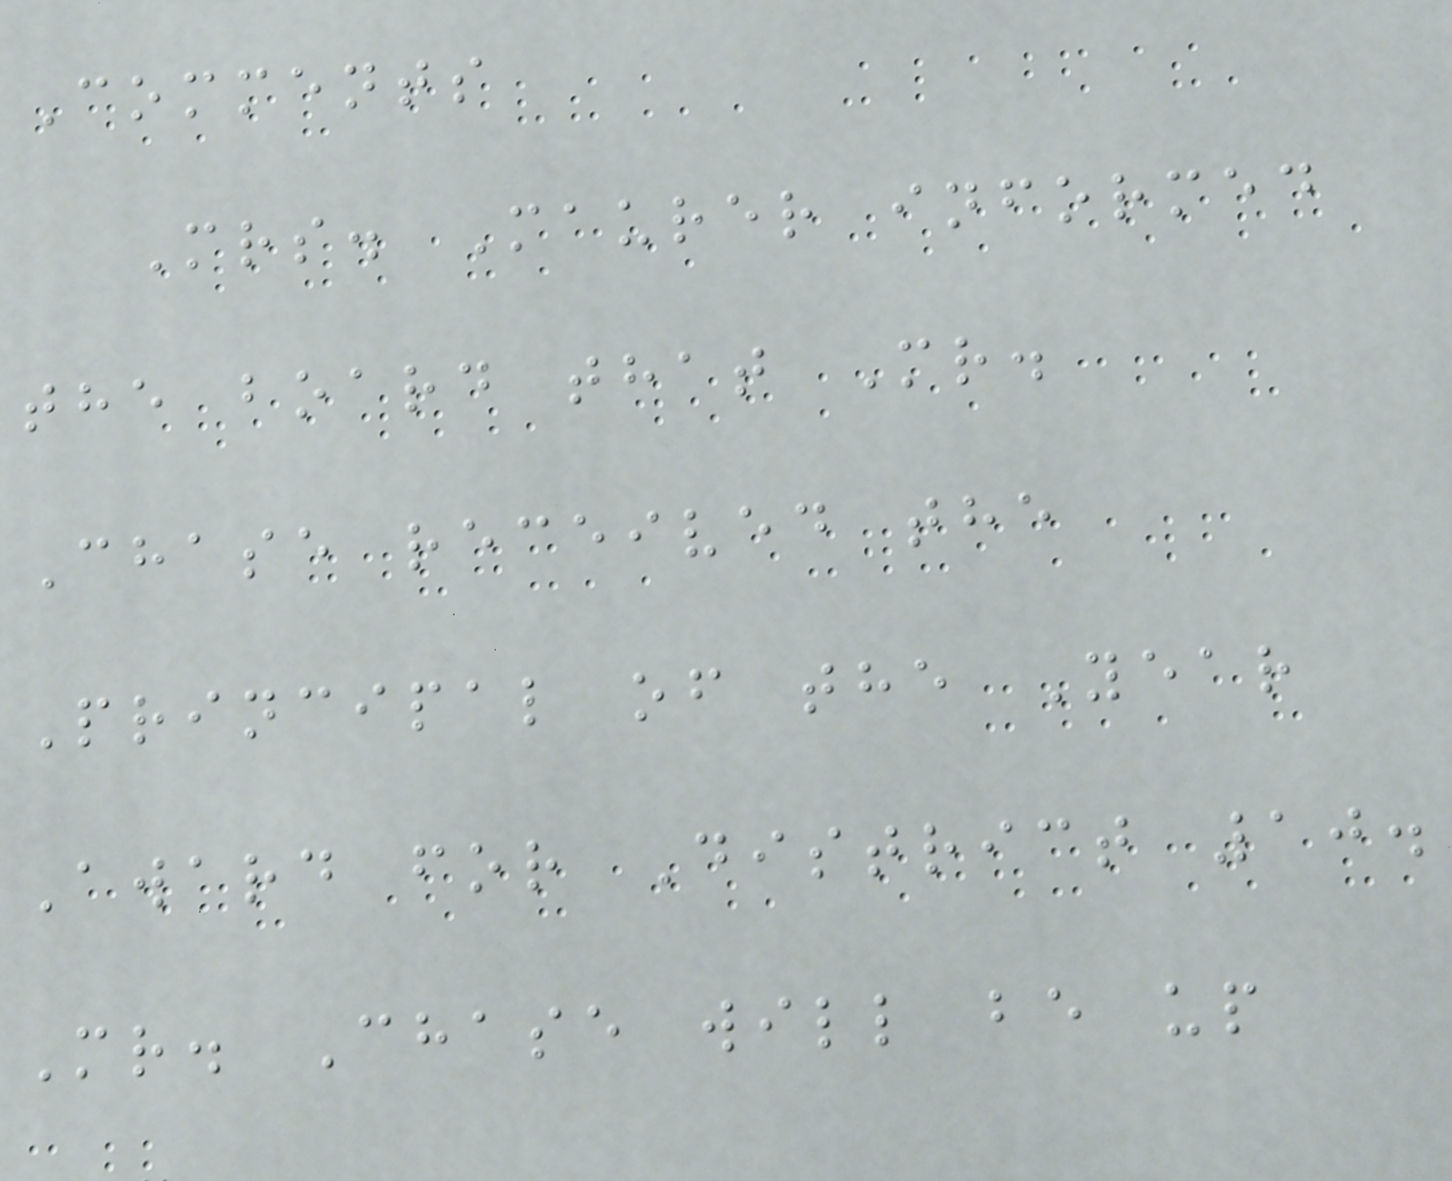Comments
Mrs. Maurer informed
the board that Mr.
Chase received the
Principal of the Year
Award for District 10.
Mr. Chase will be up
